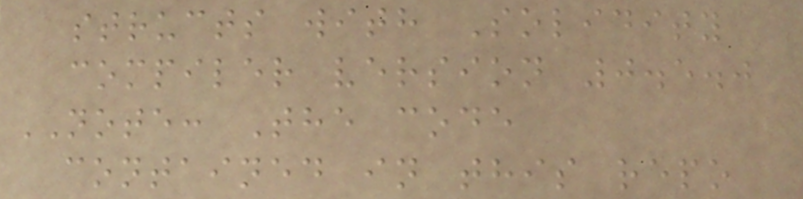structs with Solidity
compiler version 0.5.0
NOTE: The code
contained in this repo
